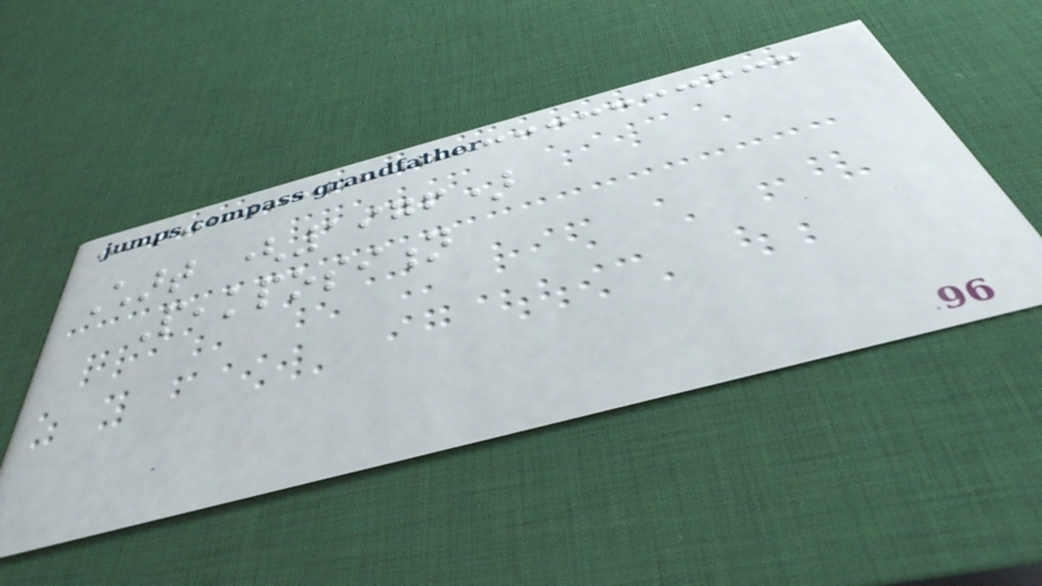Chart (1976)
Peakposition
